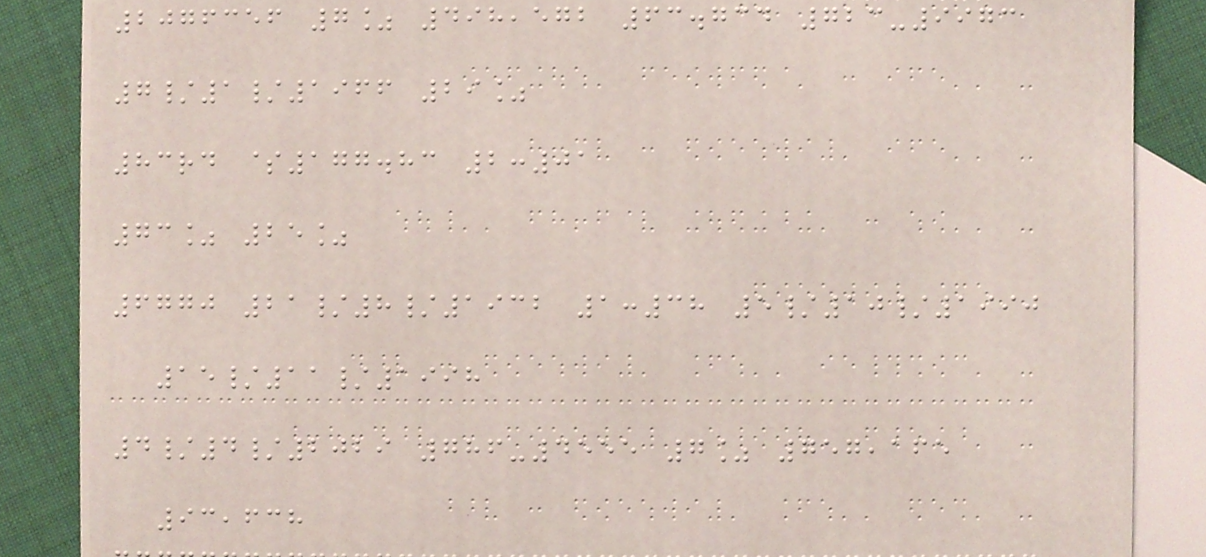2076356 7% 498,572 63.734 723-9973
7/1/1966 29%
83rd $177.83 2:01
73% 25%
6770 21/8/1932 1:38 5/10/1990
15/11/1998
4/4/2029 786-4555 7% 757,165
93,638
